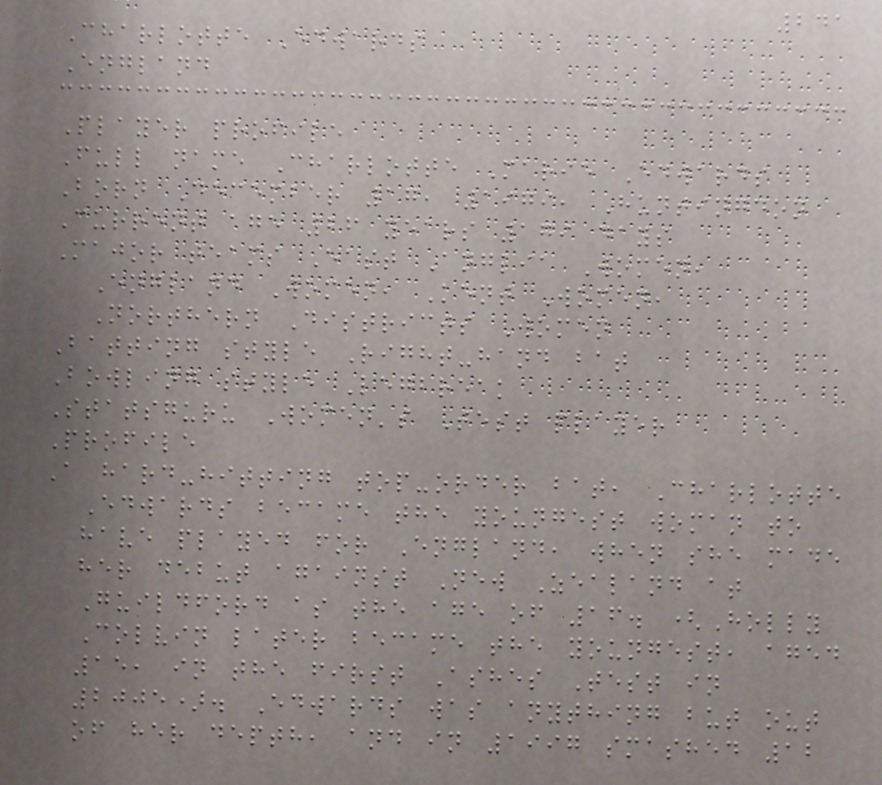241
Charlotte Edwards
England
Player profile
Full name Charlotte Marie Edwards
Born December 17, 1979, Huntingdon
Current age 26 years 179 days
Major teams East Anglia Women,
England Women, Kent Women,
Northern Districts Women
Batting style Right-hand bat
Bowling style Legbreak
Statsguru Women's Test player
Profile
A hard-hitting top-order bat, Charlotte
Edwards became the youngest woman to
have played for England, when she made
her debut against New Zealand at
Guildford as the age of 16. (Holly
Colvin later became the youngest, aged
15, in the first Ashes Test in
2005). Edwards was anything but out
of her depth, and in 1997 smashed 12
